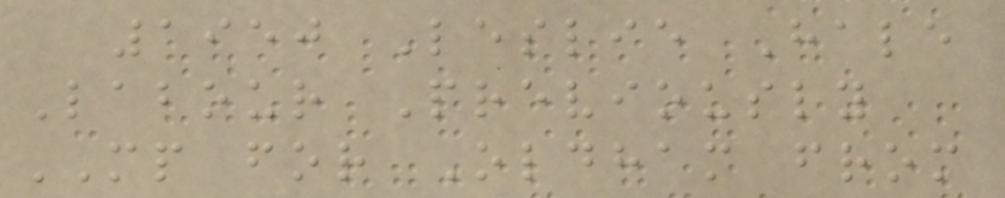1950 Leslie Hale
Labour Previously
MP for Oldham from
